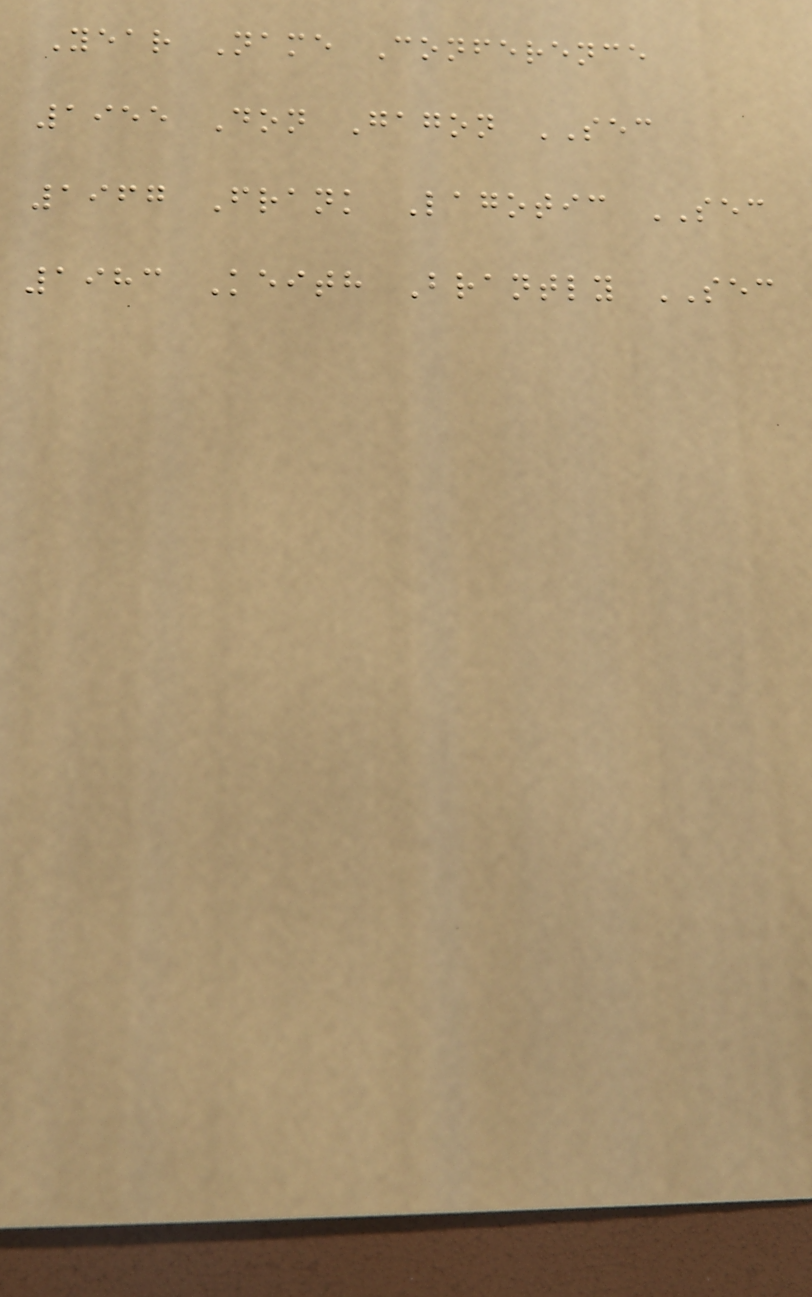Year Name Conference
1955 Don Gagon SEC
1967 Frank Lagotic SEC
1983 Keith Brantly SEC
